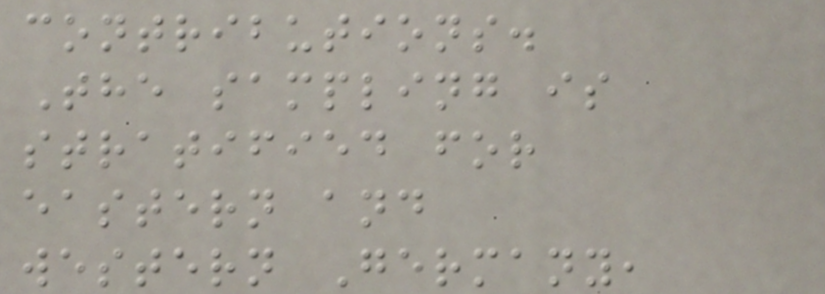contributions.
The sampling is
stratified for
eastern and
western Germany,
